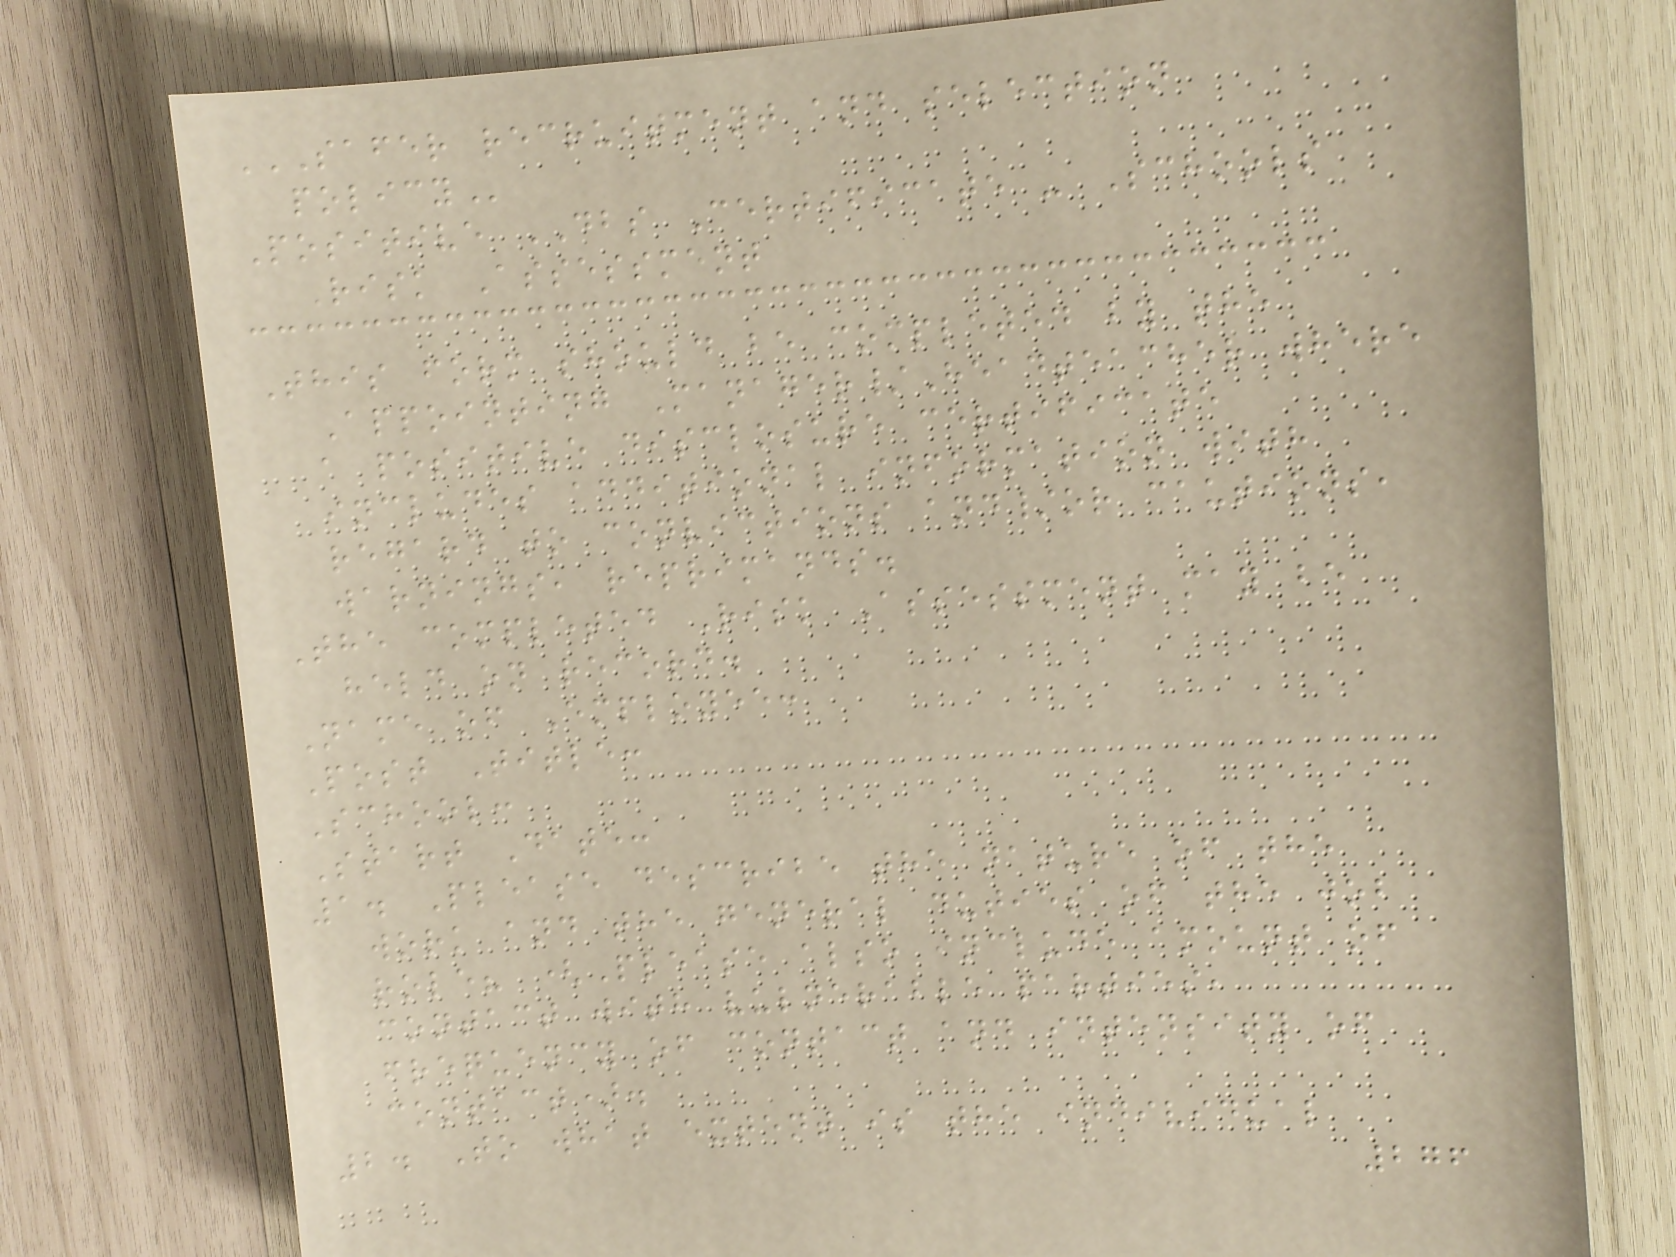SAFER RECRUITMENT AND SELECTION
POLICY
Positive DBS Certificate - Schools
Risk Assessment
This form should be completed by the
Appointing Manager/Headteacher where
a positive disclosure certificate
includes additional information with
regard to convictions and/or cautions,
warnings, reprimands.
The completed Risk Assessment may be
held on record.
Name of Employee:
Post Title:
School:
Start Date:
1. Please describe the nature of the
work and the general duties of the job
role? (Please also include amount of
contact with vulnerable parties,
frequency of contact and intensity of
contact).
2. To what extent is the individual
276
